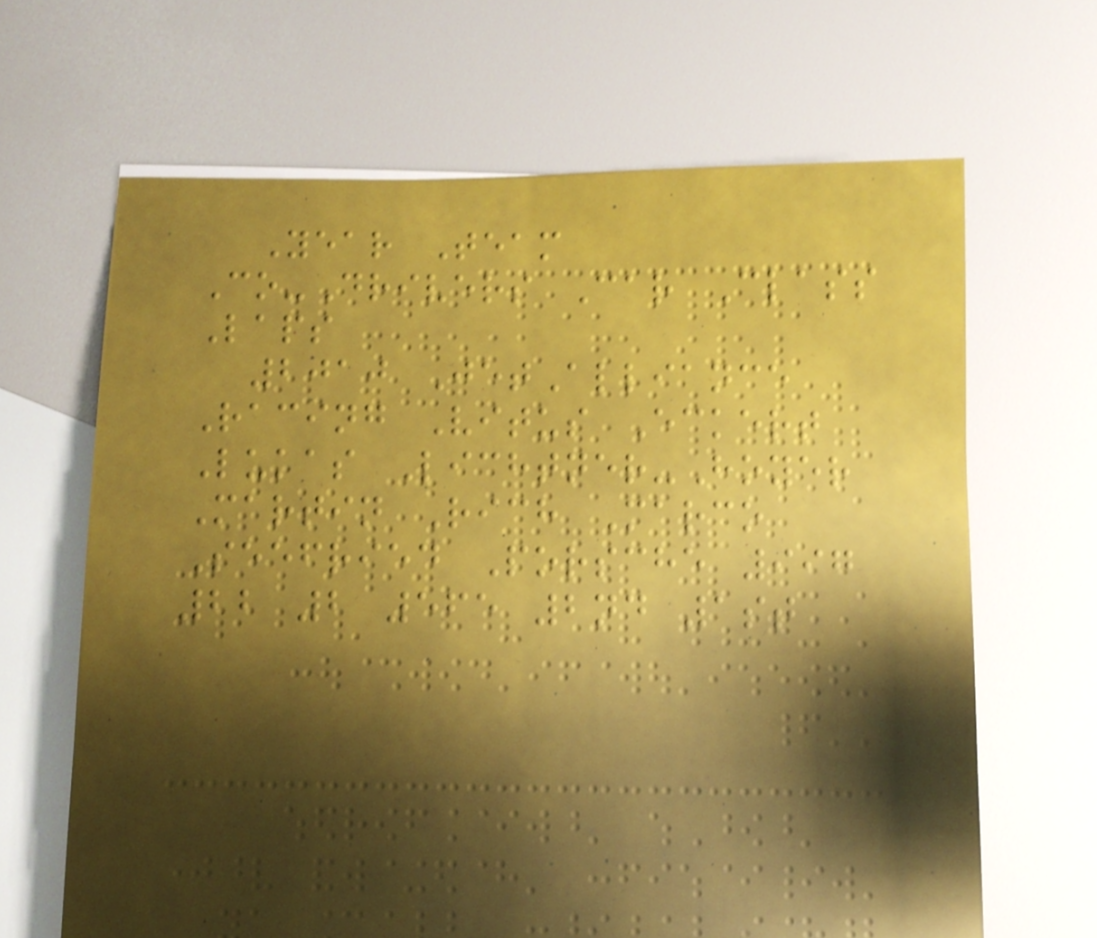Year Team
Co-Drivers Car Class
Laps
2010 JetAlliance
Racing Vitus Eckert
Lukas Lichtner-Hoyer
Martin Rich Marco
Seefried Porsche 997
22 2 565 2nd 1st
